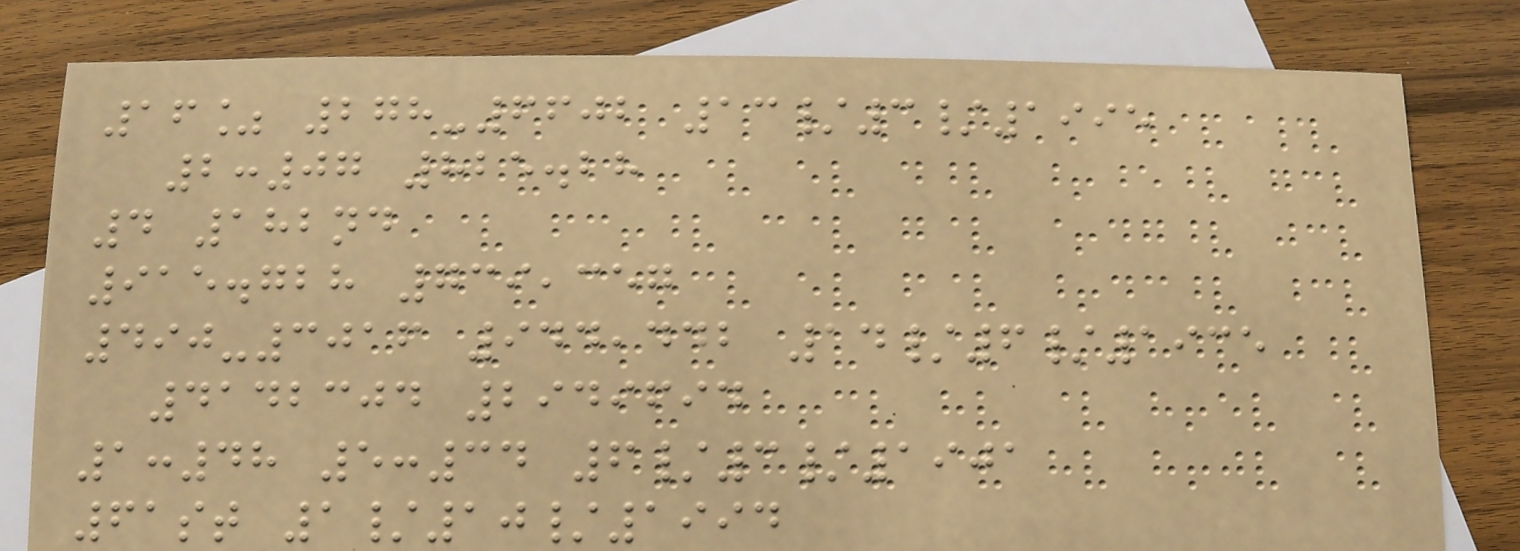16% 278-6602 13/3/1995
2:07 825.28
4 182nd
915.728 739,357
490-3016 944,442 14/6/1935
4142304 2949694
1:48 5:34 6/3/1901
61st 1/10/1994
